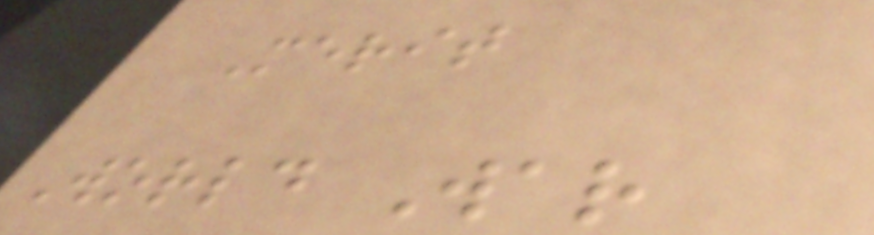Merit
World War
